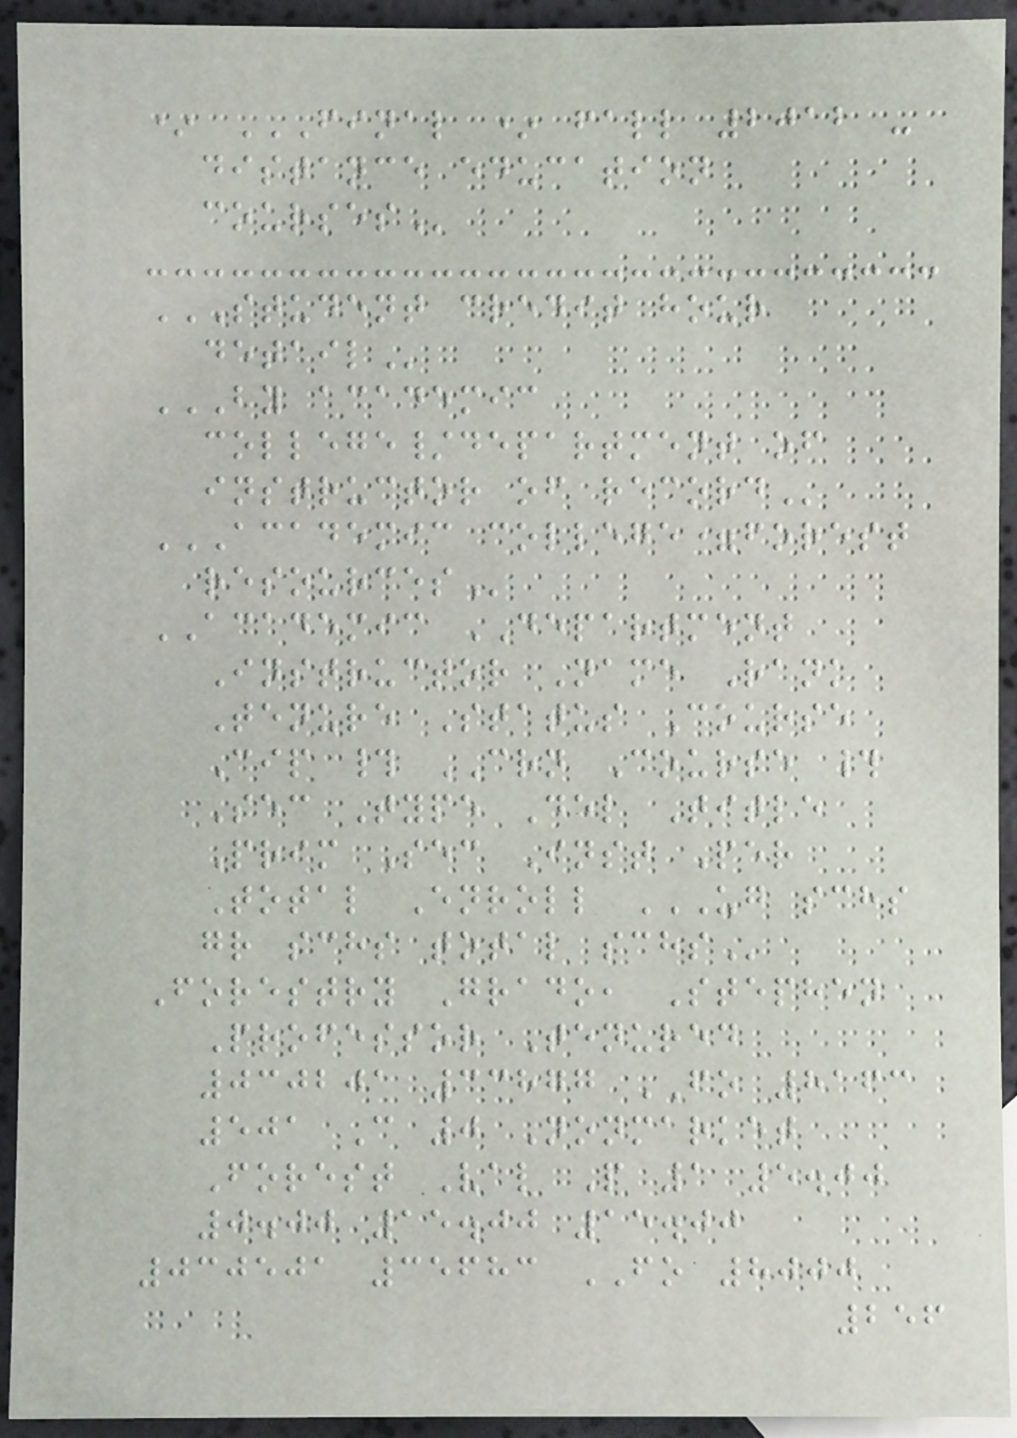* FINAL * FALL 2012 -
DISTANCE EDUCATION
COURSES
STUDENT CREDIT HOUR
DETAIL
BY ACADEMIC
COLLEGE/DEPARTMENT OF
INSTRUCTOR OF RECORD
ACADEMIC COLLEGE=FOREST
RESOURCES
ACADEMIC DEPARTMENT
Instructor Name Rank
Tenure Status Course
Cip # CRN Course #
Sec Type Del Title
Prim Sec Inst Per
Total Enroll UG SCHS
GR SCHS TOTAL SCHS
Forestry Grado, Stephen
Professor Tenured
030201 33877 FO 8163
501 C 0 Nonmarket
Forest Val P 1 5.00
0.00 15.00 15.00
030501 35683 FO 8000
256
